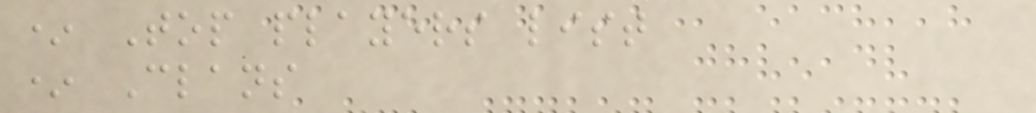* Top players list
* Clans
